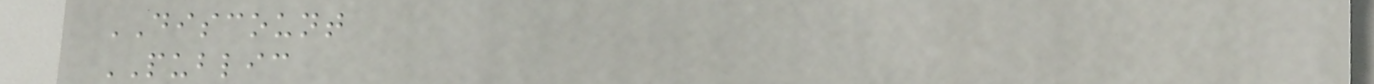DISCOUNT
PUBLIC
